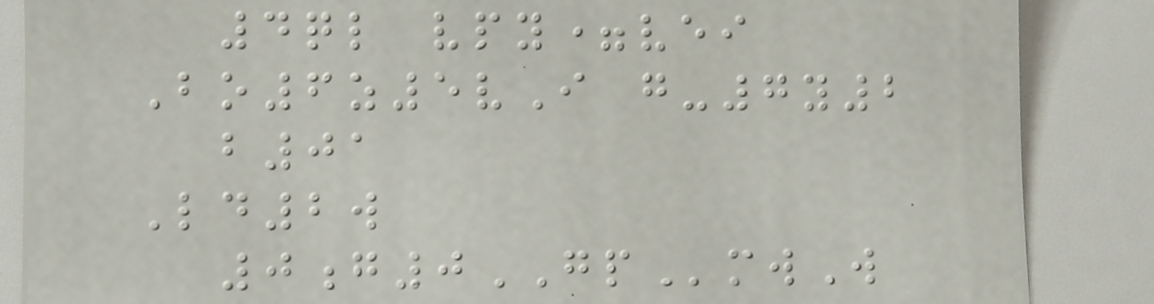4ql vpy=vei
Bo6z5vI g-7y2
b01
Ld2w
0g0GPmwW
